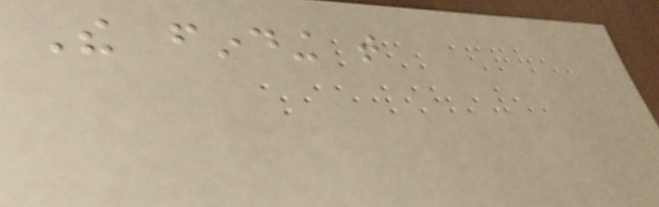The finding that
